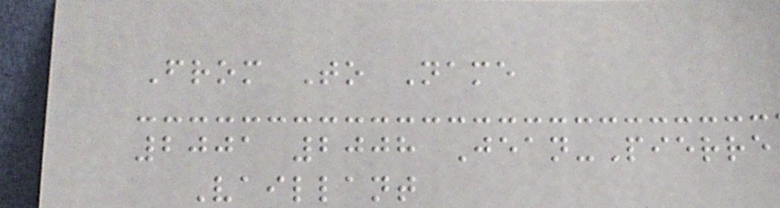From To Name
2001 2008 Jean-Pierre
Vaillant
